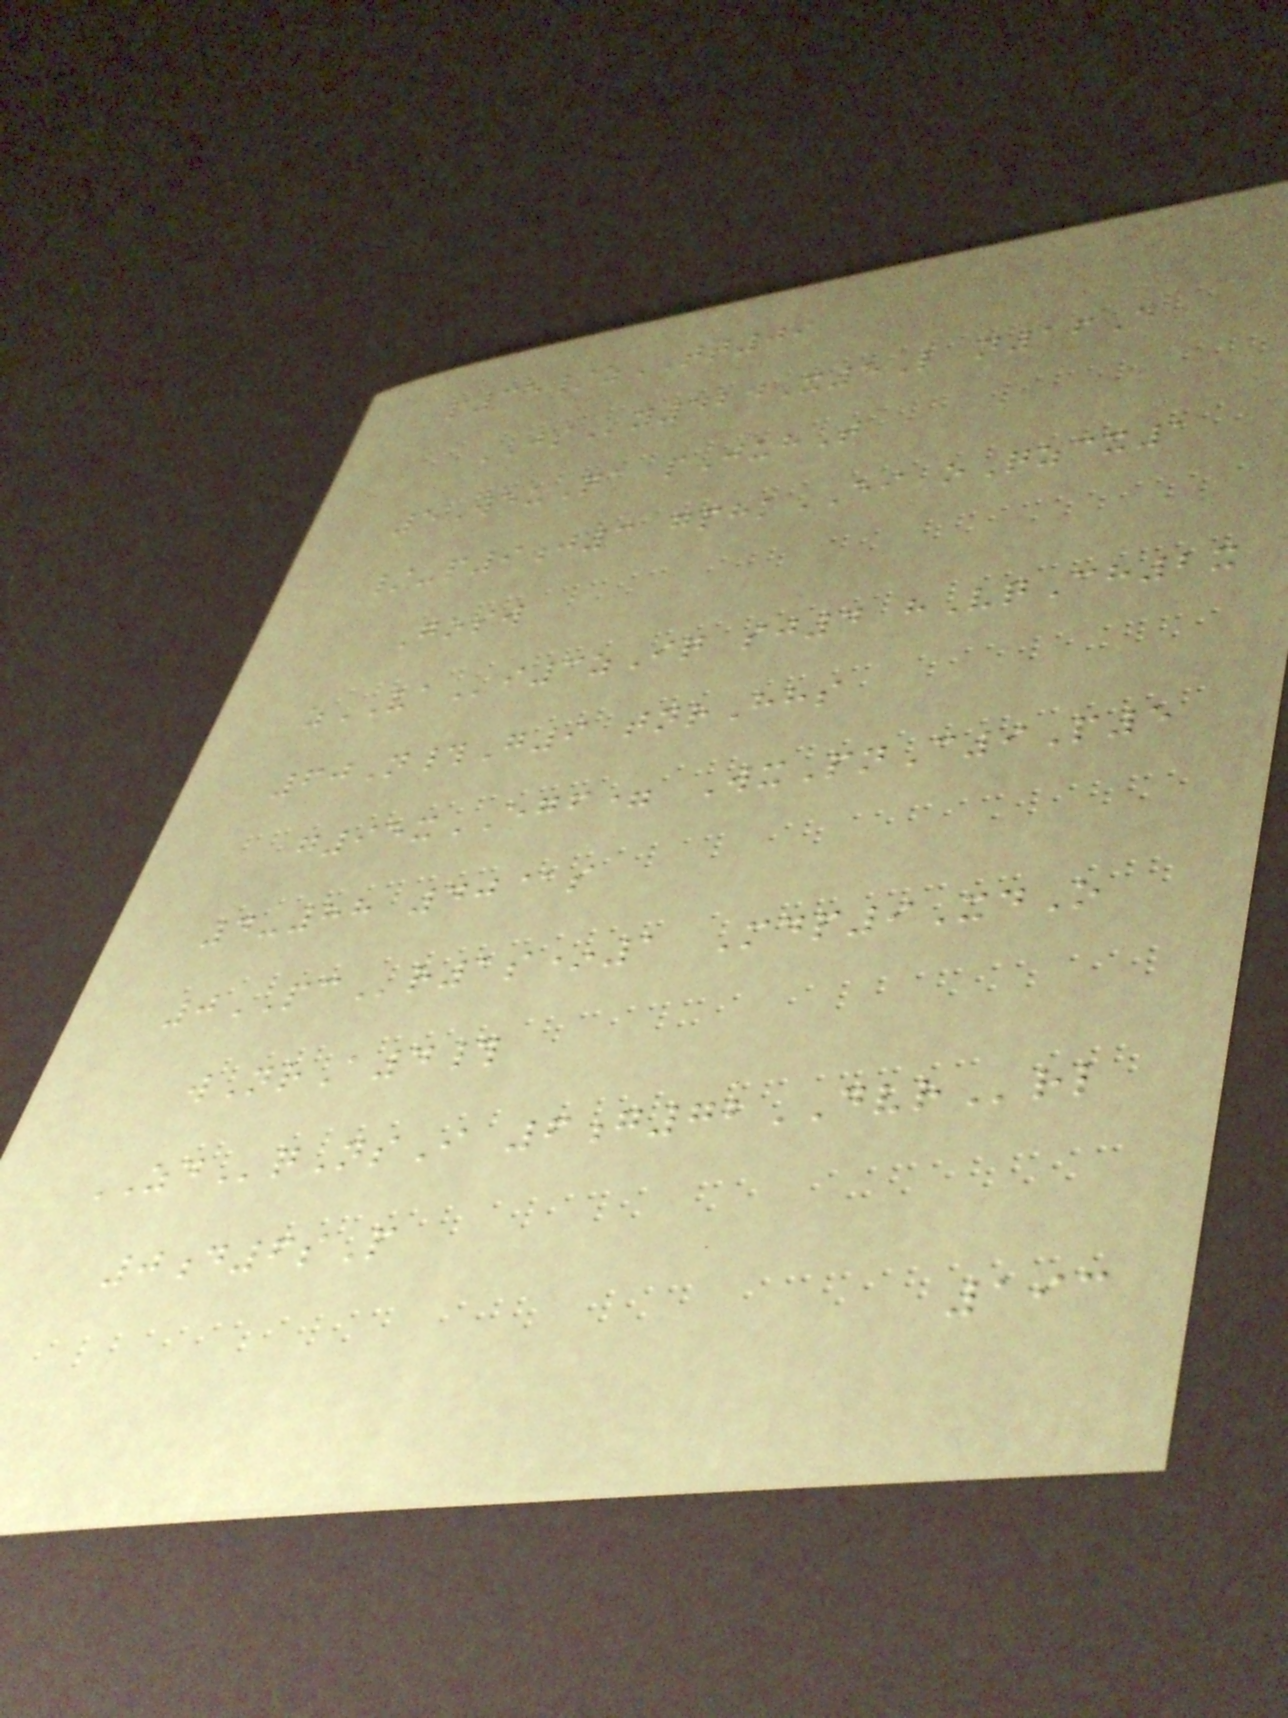p35/zTT09
JSy424X5L n16D
5WeuQa pJuhT
/-p9j3 gphkEI oQzcx1
Gosw
zVAi3zIq sj4 hVqCh2x
60N#G9 tnrHhs
g95xEGF= WxPnC9P5
4-88 40@s
0PCr1s*1 Mdp9XdO
wNrA4#
ZDqNsI 6g72DVRrl
0d6sP
193
